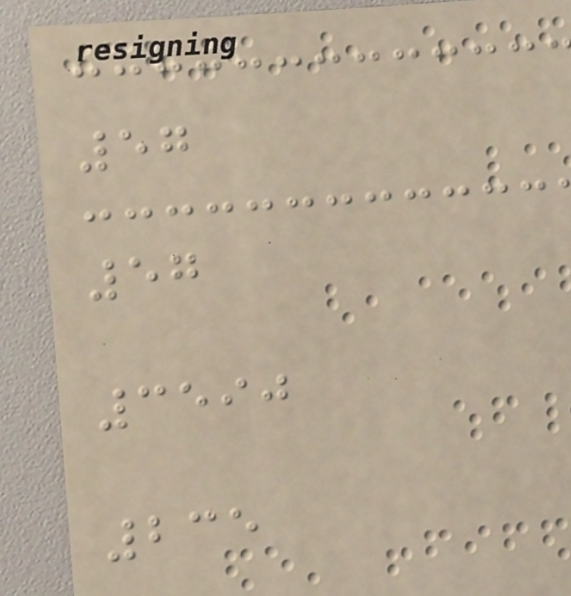57
57
3590
235
